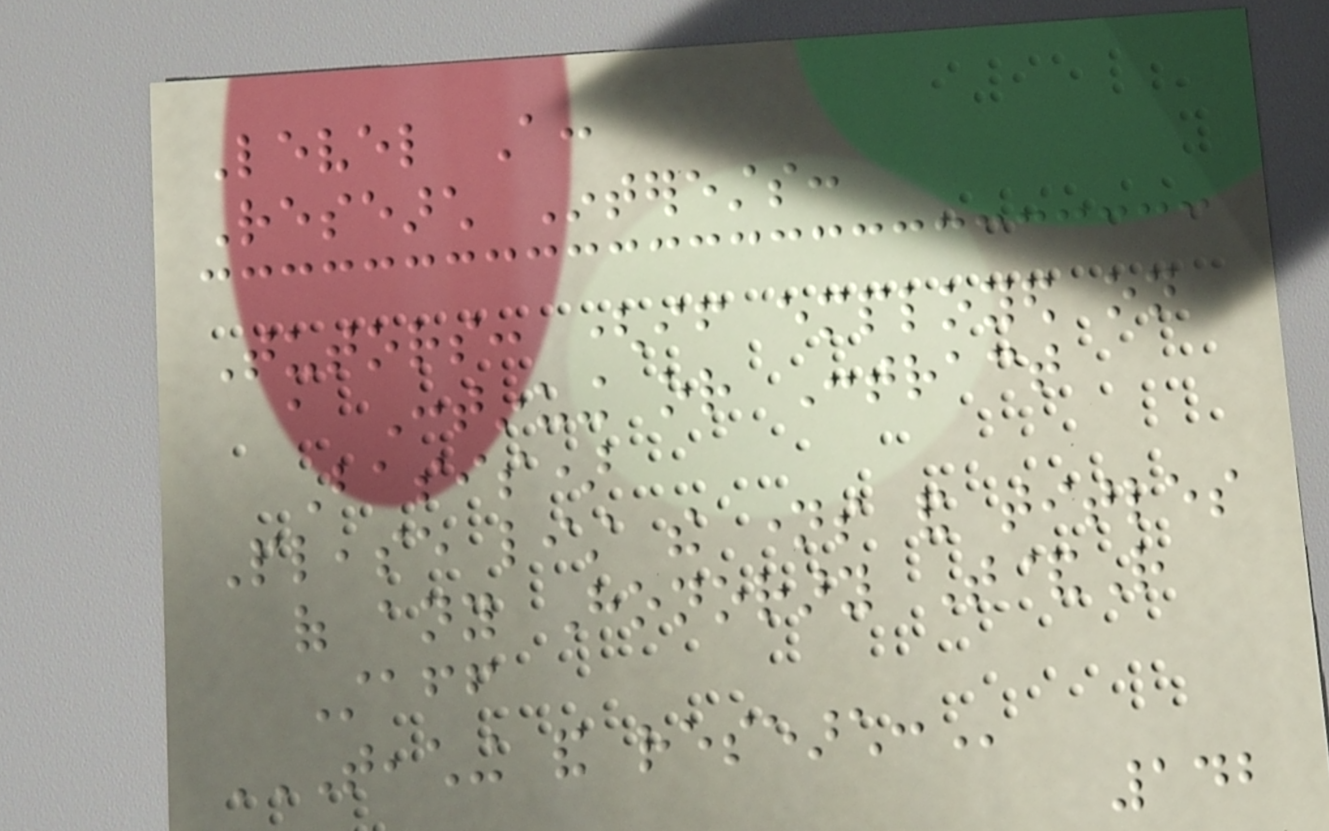Level A:
Research Interests:
Tutors: (if employed on
a Continuing or Contract
Basis)
Please list the names and titles
of any Honorary T&R
Staff
TEACHING AND RESEARCH:
142
